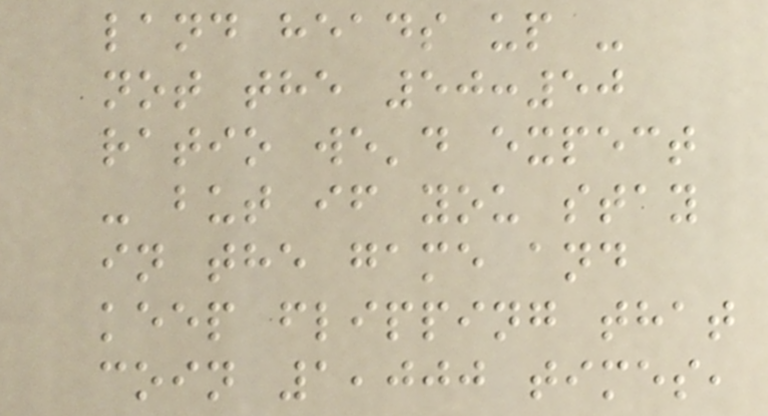land heads up -
not the 50:50
ratio we'd expect
- but if you stay
in the game and
keep flipping that
coin 1,000 times,
